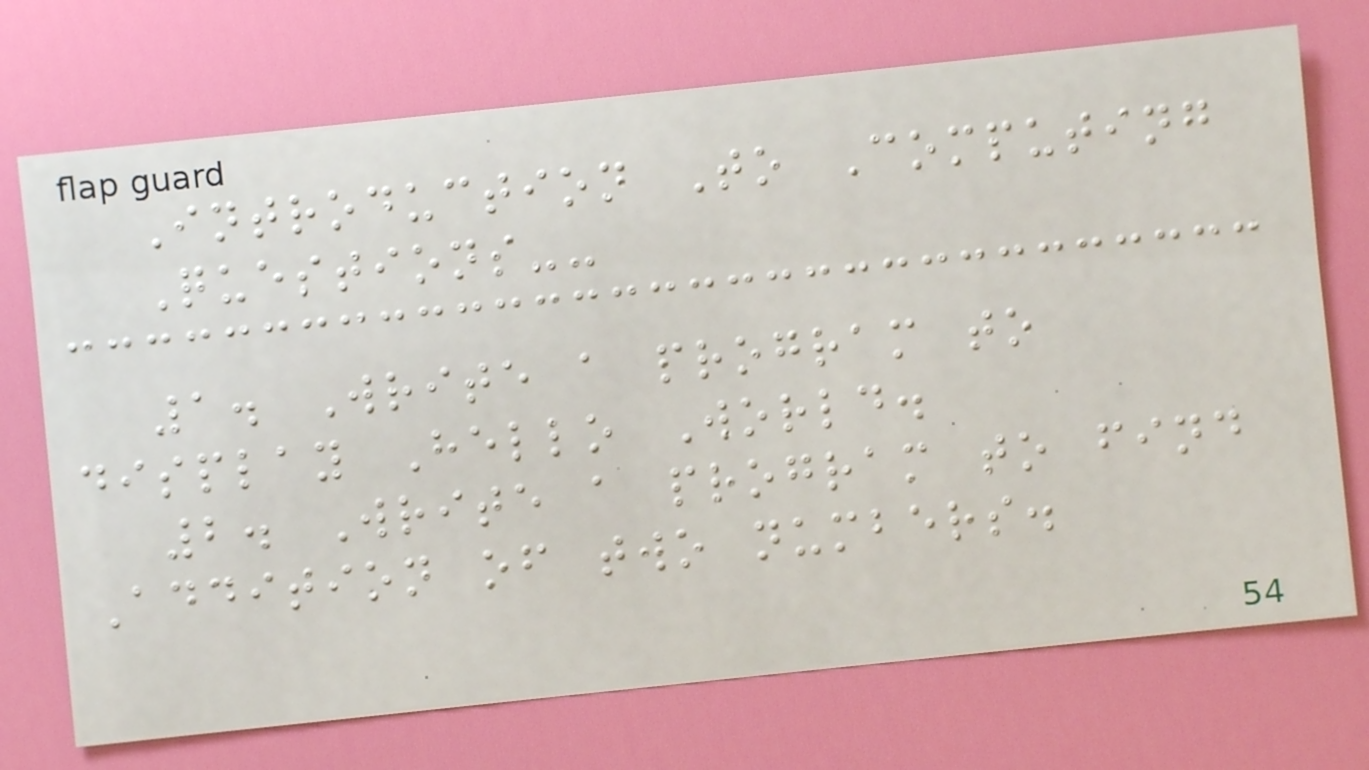Introduction To Computing
Questions--
1. Write a program to
display Hello World.
2. Write a program to find
Addition of two numbers.
